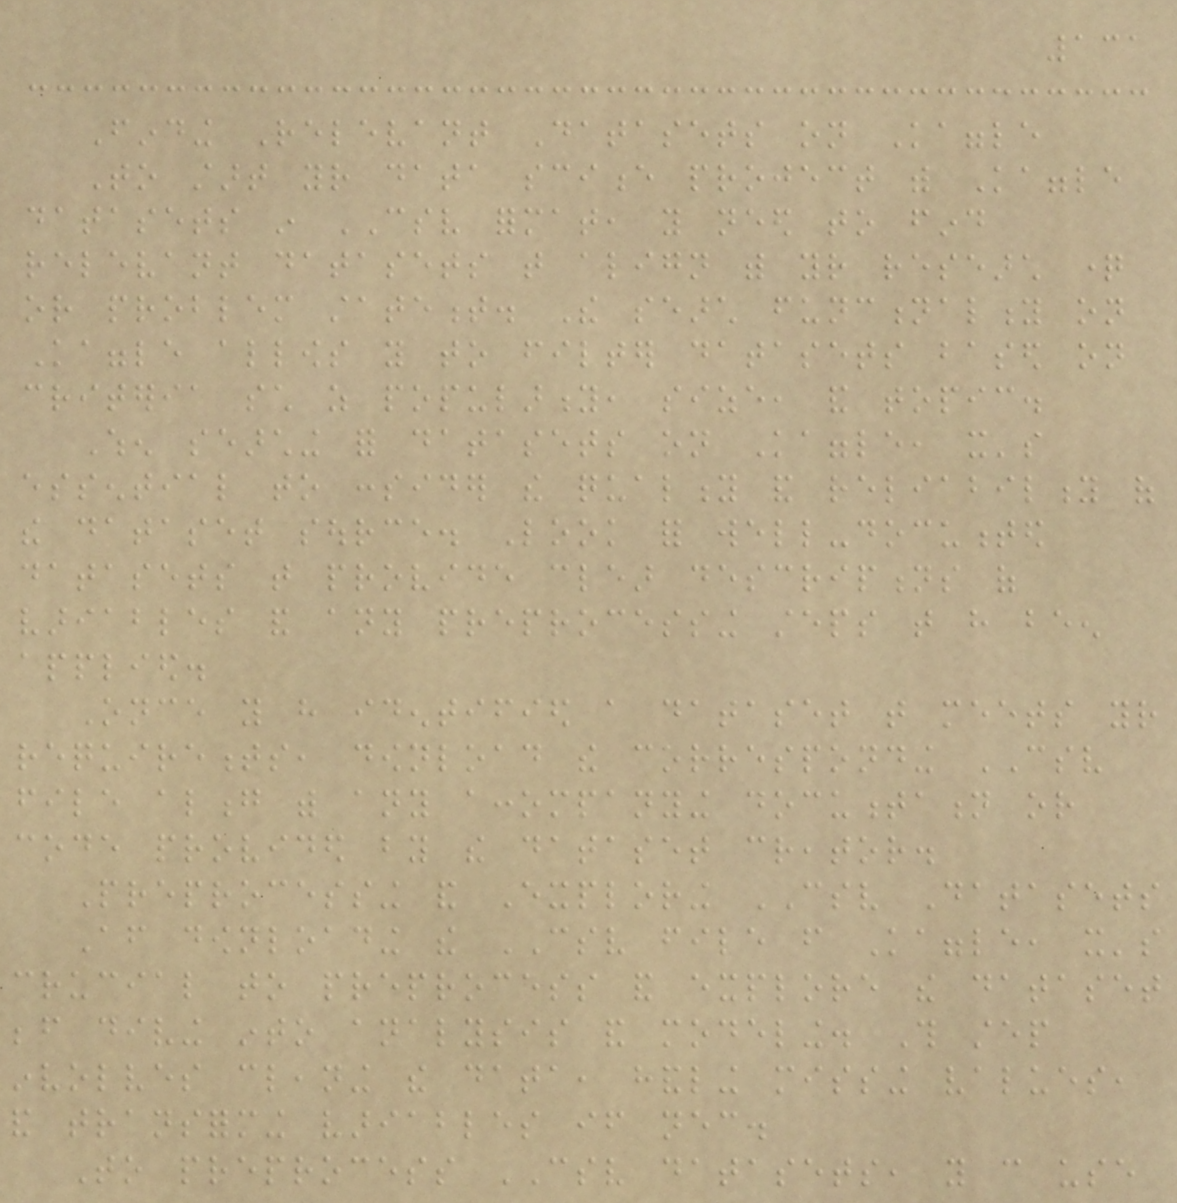131
Finding Relevant Datasets on Kaggle
To start your data science project with Kaggle
datasets in CSV format, you need to find
relevant datasets that align with your research question
or problem statement. The search functionality on
Kaggle allows you to filter datasets based on
criteria such as popularity, size, and topic.
When searching for datasets on Kaggle, it's
essential to consider the quality and reliability of
the dataset source. Look for well-documented
datasets that provide clear descriptions of
variables and any preprocessing steps that have been
applied.
Once you have identified a dataset that meets your
requirements, download the corresponding CSV
file along with any accompanying documentation or
code provided by the dataset creator.
Preprocessing and Exploring CSV Datasets
After downloading the CSV file from Kaggle, it's
crucial to preprocess and explore the dataset
before diving into analysis and modeling. This step
involves cleaning the data, handling missing values,
and transforming variables if necessary.
To preprocess CSV datasets, you can use
